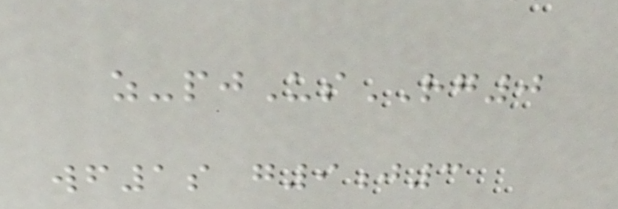z-pjUsRG0
wf1s g9j3
